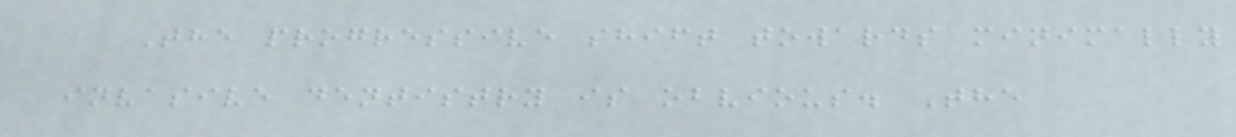The progressive shift towards minimally
invasive dentistry is obvious. The
